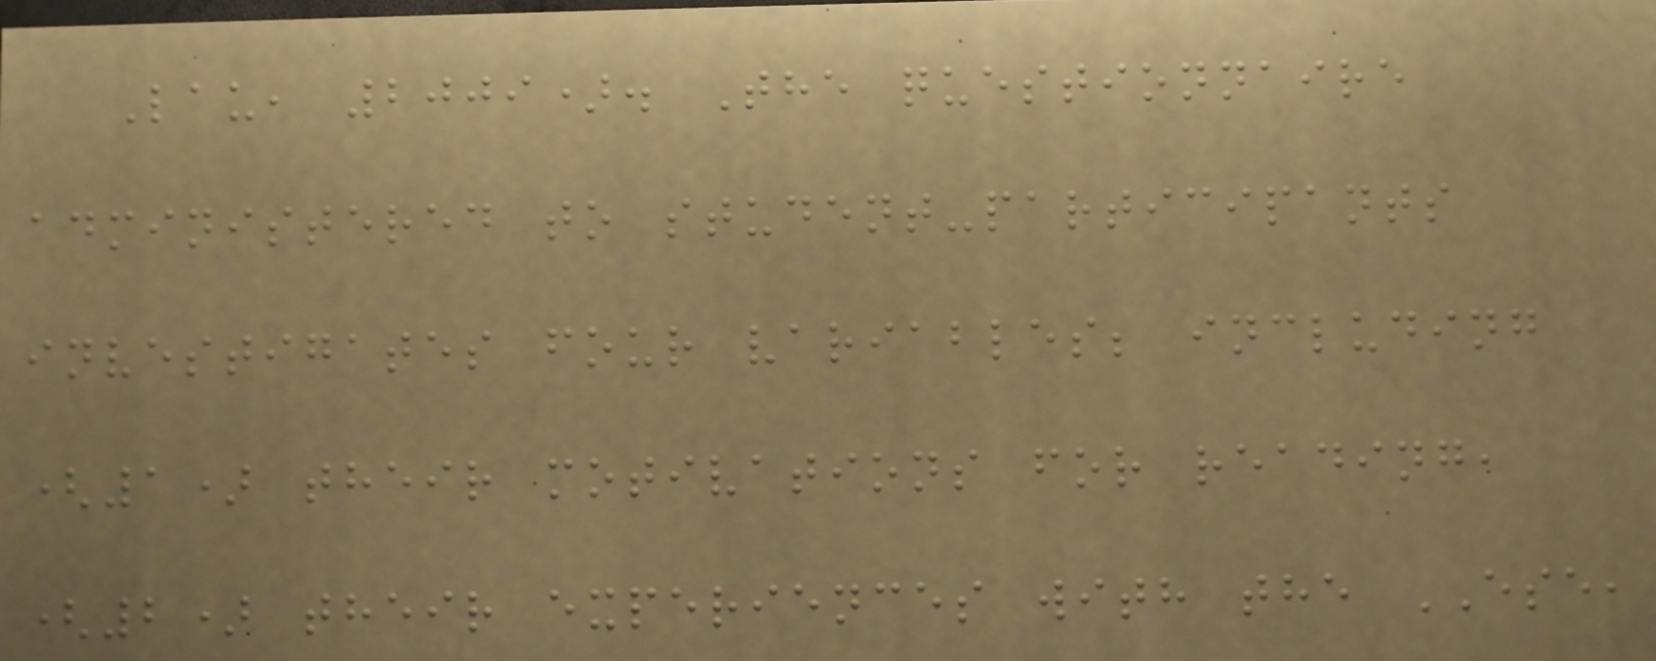Lau, 2009). The questionnaire
administered to student-participants
investigates four variables; including
(1) their motivations for reading,
(2) their experiences with the ESE,
